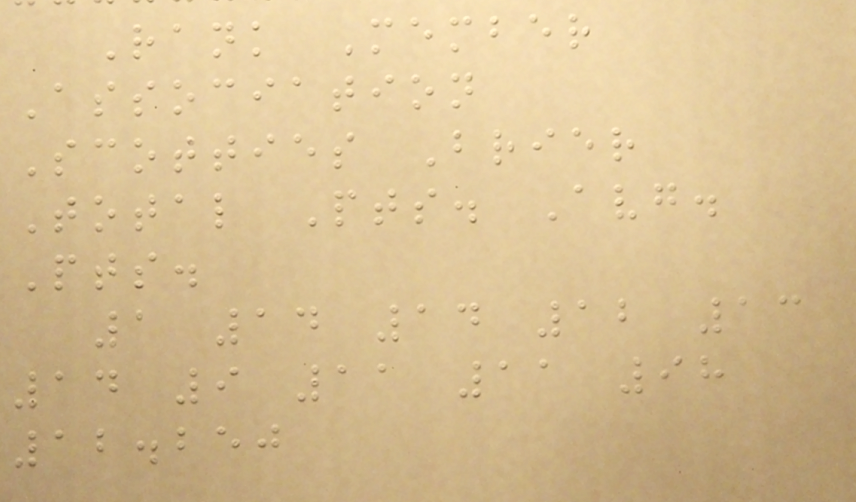Rank Member
Association
Scotties Brier
Total Pts. Avg.
Pts.
1 14 14 12 13
14 9 11 11 98
12.250
